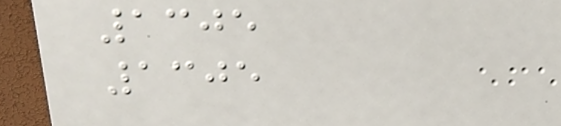1305
1305
